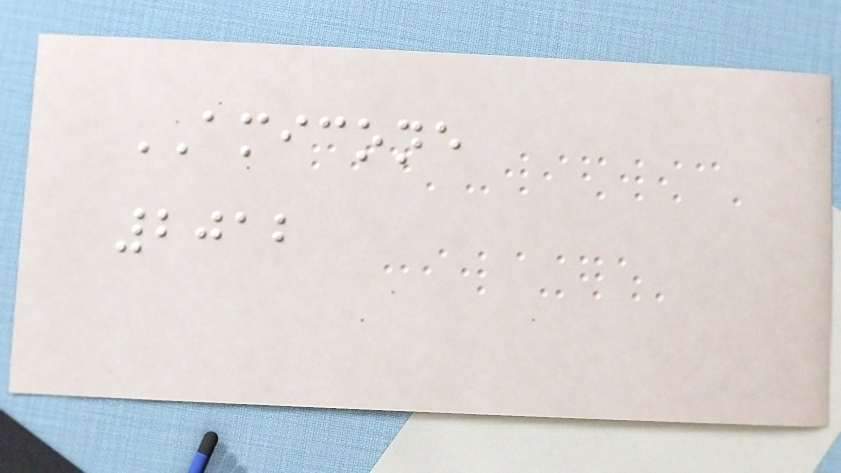AMICONE
2012
